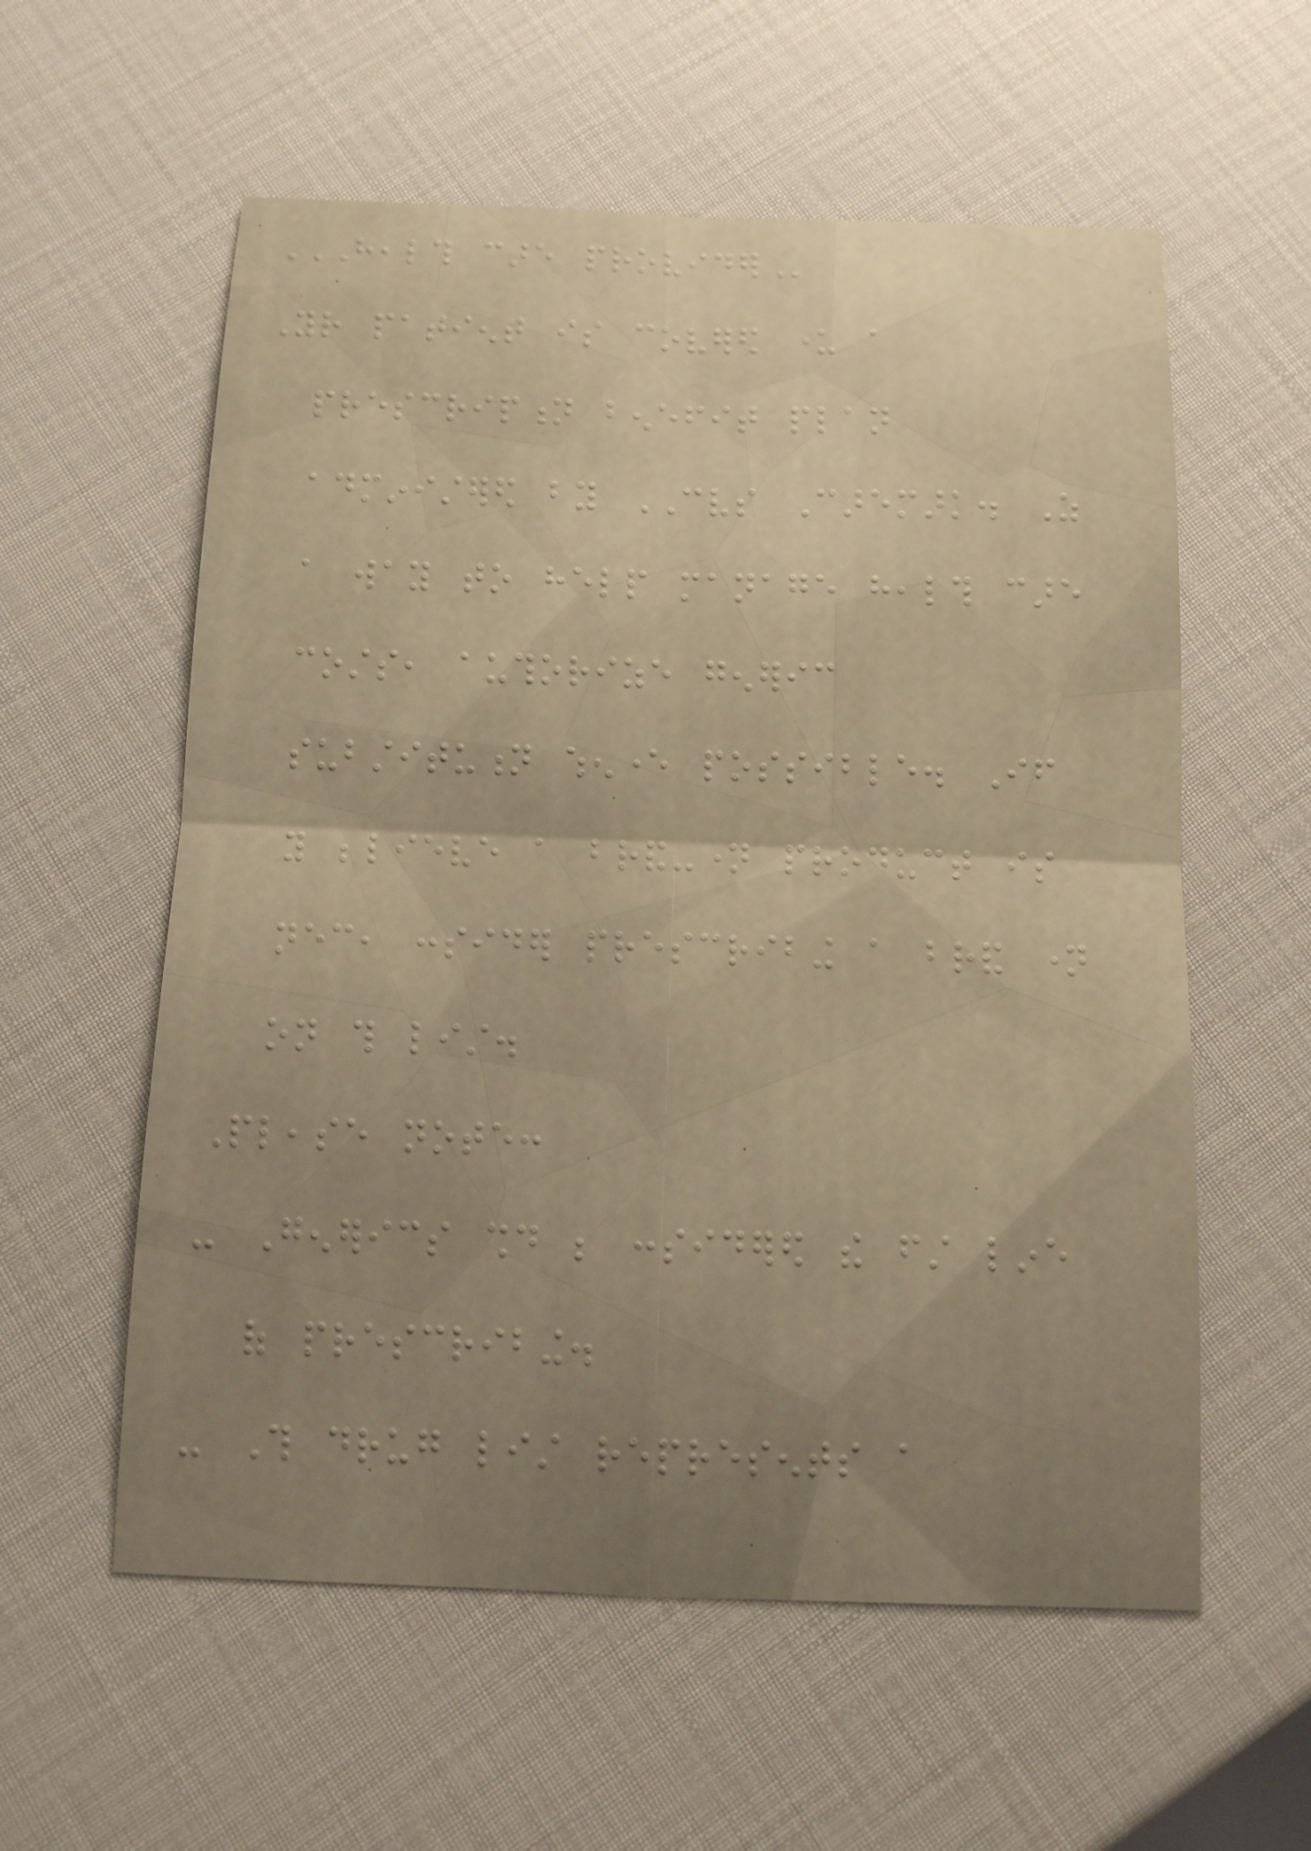HEALTH CARE PROVIDER
Your patient is covered under a
prescription benefit plan
administered by CVS Caremark. As
a way to help manage health care
costs, authorize generic
substitution whenever possible. If
you believe a brand-name product is
necessary, consider prescribing a brand name
on this list.
Please note:
- Generics should be considered the first line
of prescribing.
- This drug list represents a
